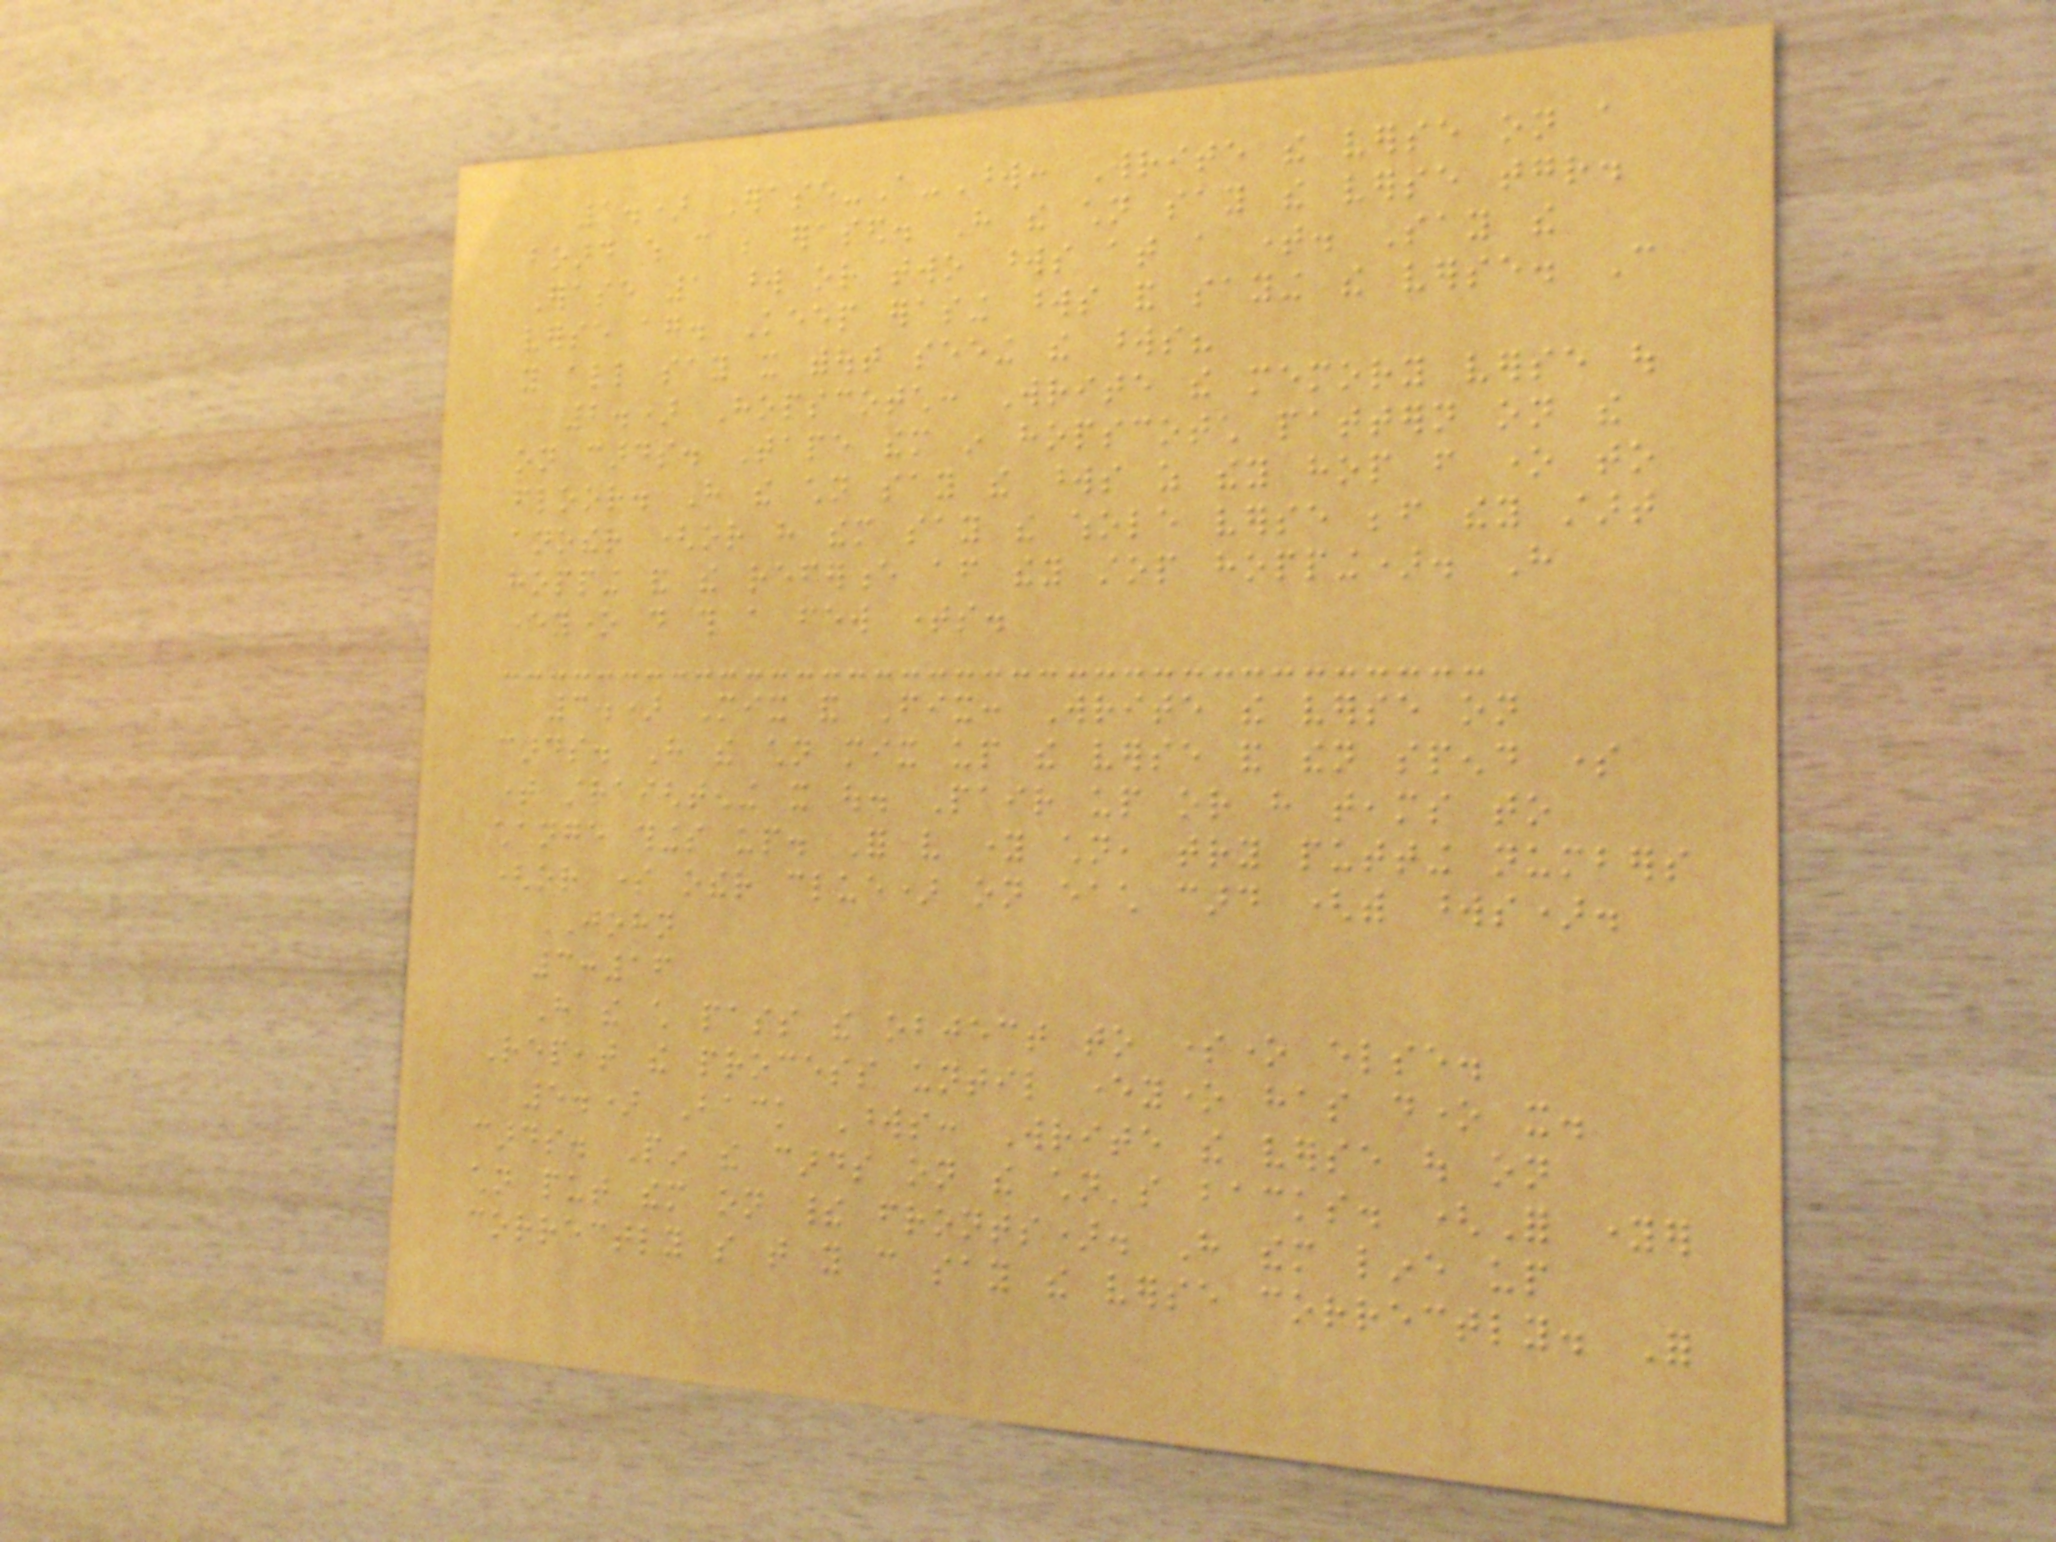1.) Erase-A-Word: Write the verse on a
board which can be erased. Have the children say the verse together.
Erase 1 word or two words at a time. Say the
verse again. Keep erasing words and saying the verse. Can
you all say it without seeing the words?
2.) Hopscotch: Write the memory verse out
on cards. Tape them in hopscotch pattern on the
floor. Have the children say the words as they hop from one to
another (or have them say the whole verse before they start
hopping and the reference after they stop hopping). Have
everyone do this a few times.
3.) Mix and Fix: Write the verse on
cards. Have the children mix up the verse and then spend some
time straightening it out. Pair up or have teams to
change things up. For very young children, try putting numbers
(or some other clue) on each card (with words).
JOHN
3:16
Have the child pass the object to someone else.
Repeat the process until everyone has done it.
5.) Back Words: Write the verse out on
cards. Pin the cards on the children's backs. (For younger
children put them on their fronts). Have them line up
correctly so that you can say the verse correctly. For
